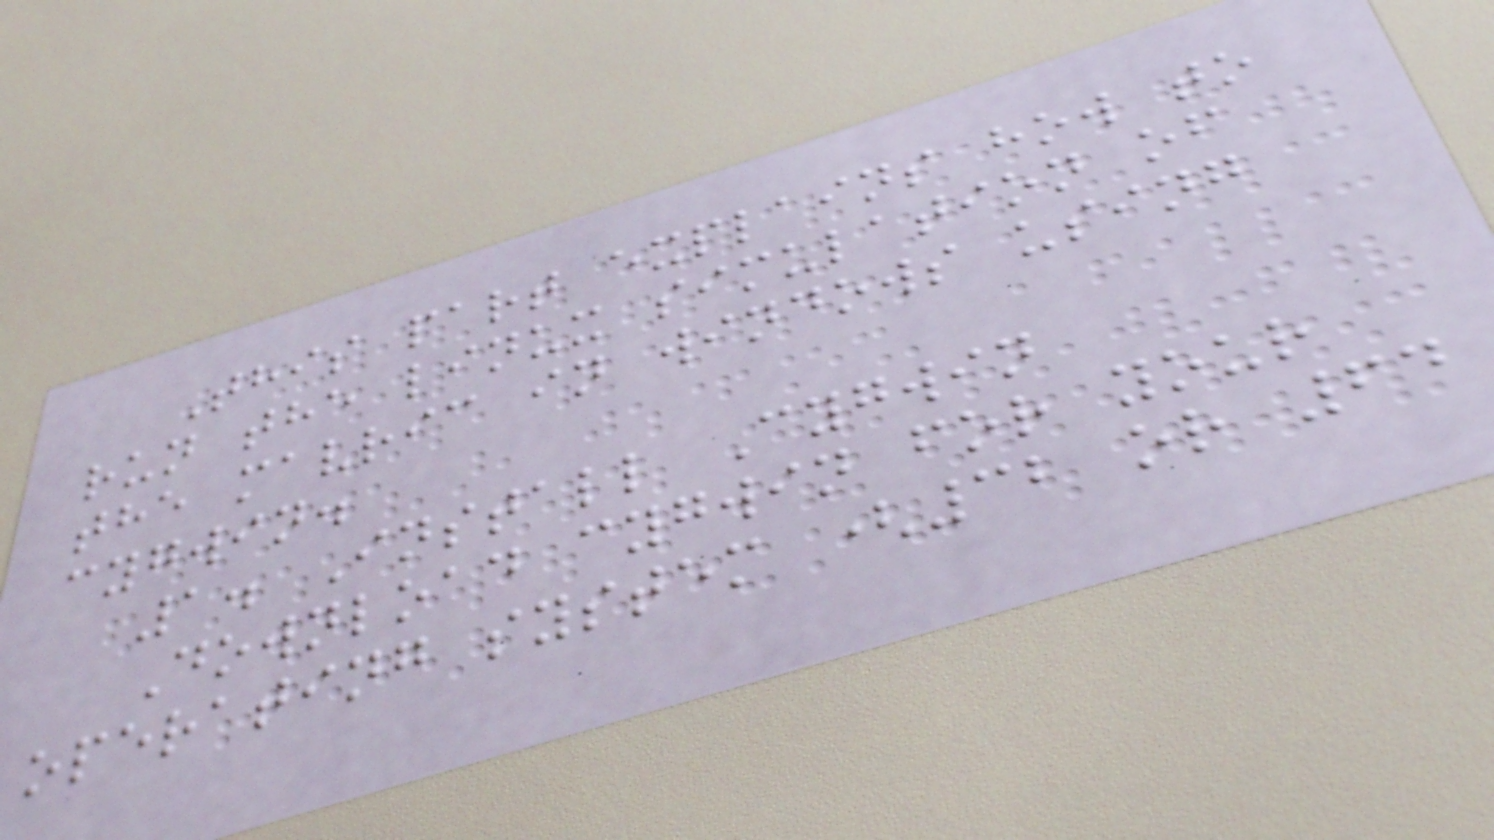This part explains how to
run the linux simulation of
the mavric in windows using
cygwin.
1. Install Cygwin
Download cygwin for your
operating system (32 or 64
